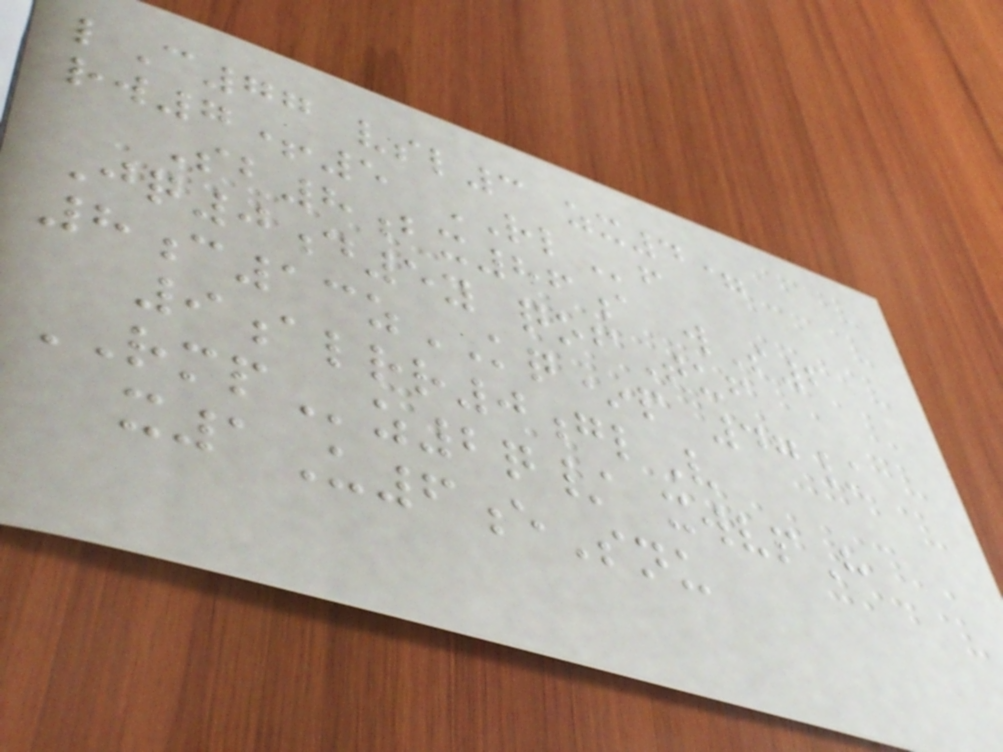lC77 vsl3 zx4=
rw7+5 RLf
Sb8bx86a wS2
Jq0d5y qofTuf
8c13zKQ*p 47/
9alrr0glV
RMPz2q/ xwvpH
x1U6eSnu
